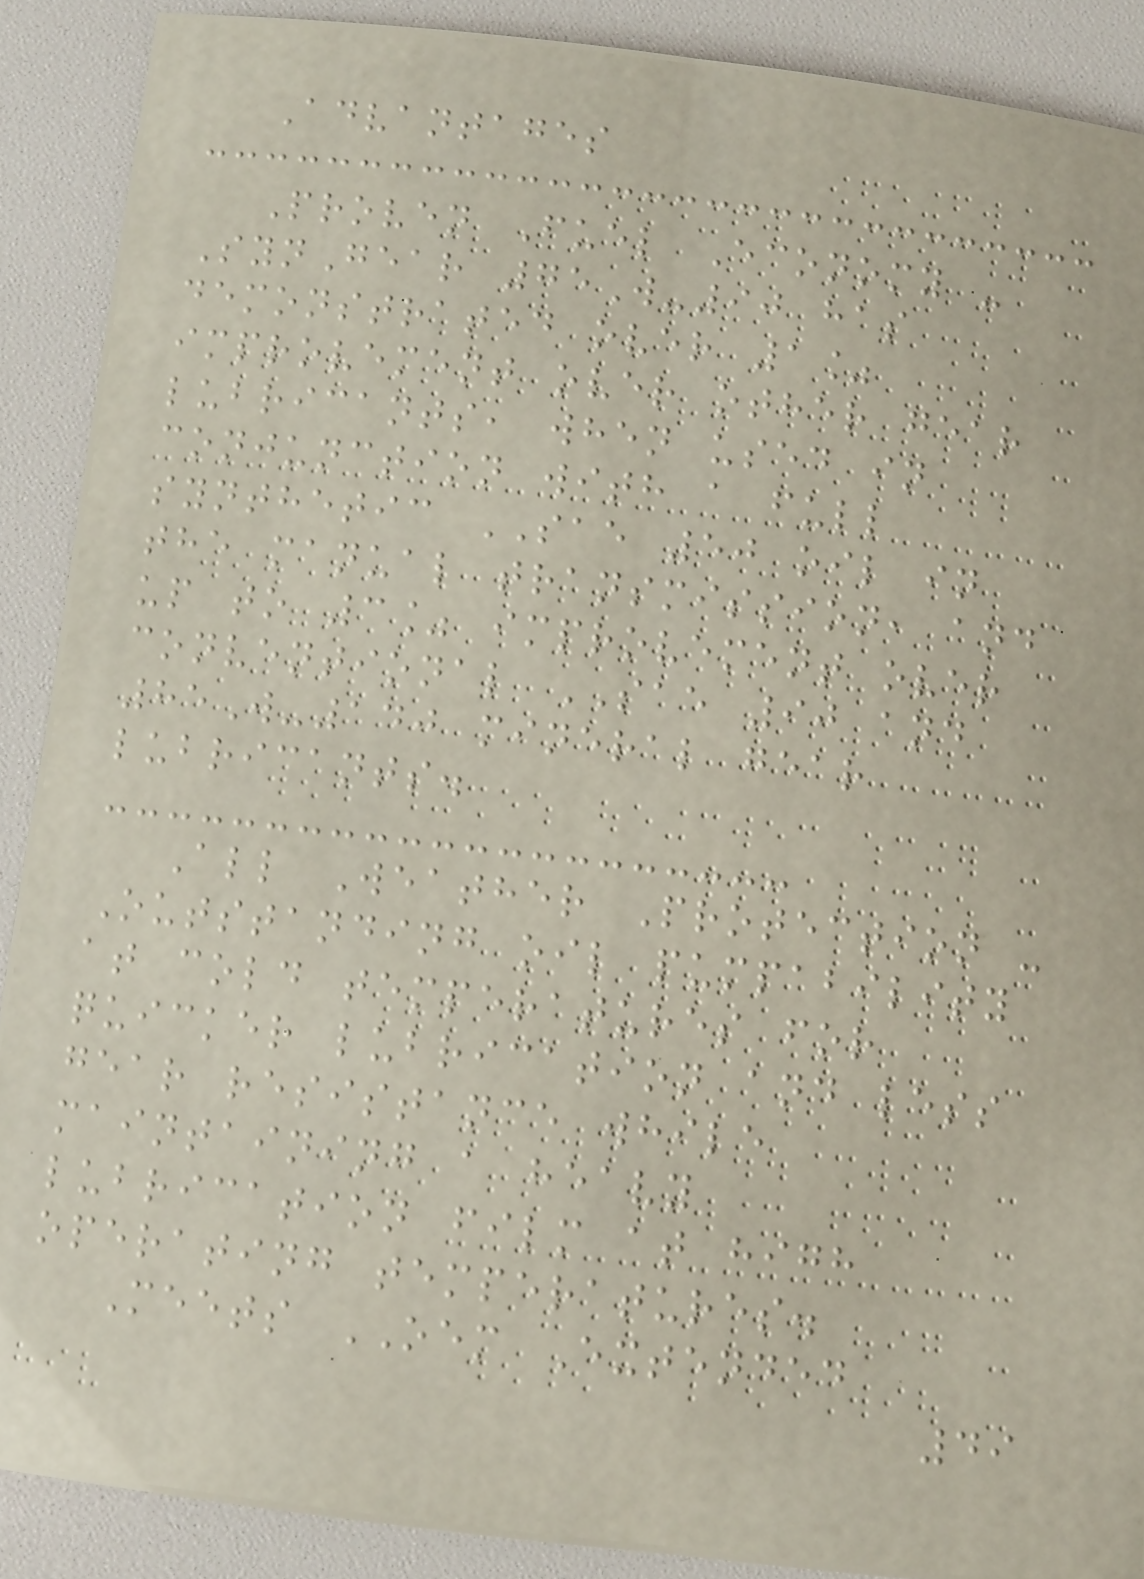Advantages
Proven Fuel Economy -
SynGear 75W-90 has
demonstrated over 1%
improvement over other gear
lubricants, when used in
conjunction with a full
synthetic SAE 50 oil in
the manual transmission, and
up to 3% improvement over
conventional SAE 90 and
85W-140 mineral gear
lubricants.
All Weather Protection -
Outstanding oil pumpability
at cold temperatures for
quicker lubrication and less
gear resistance while
maintaining a heavy
lubrication film at high
operating temperatures.
Meets OEM Extended
49
